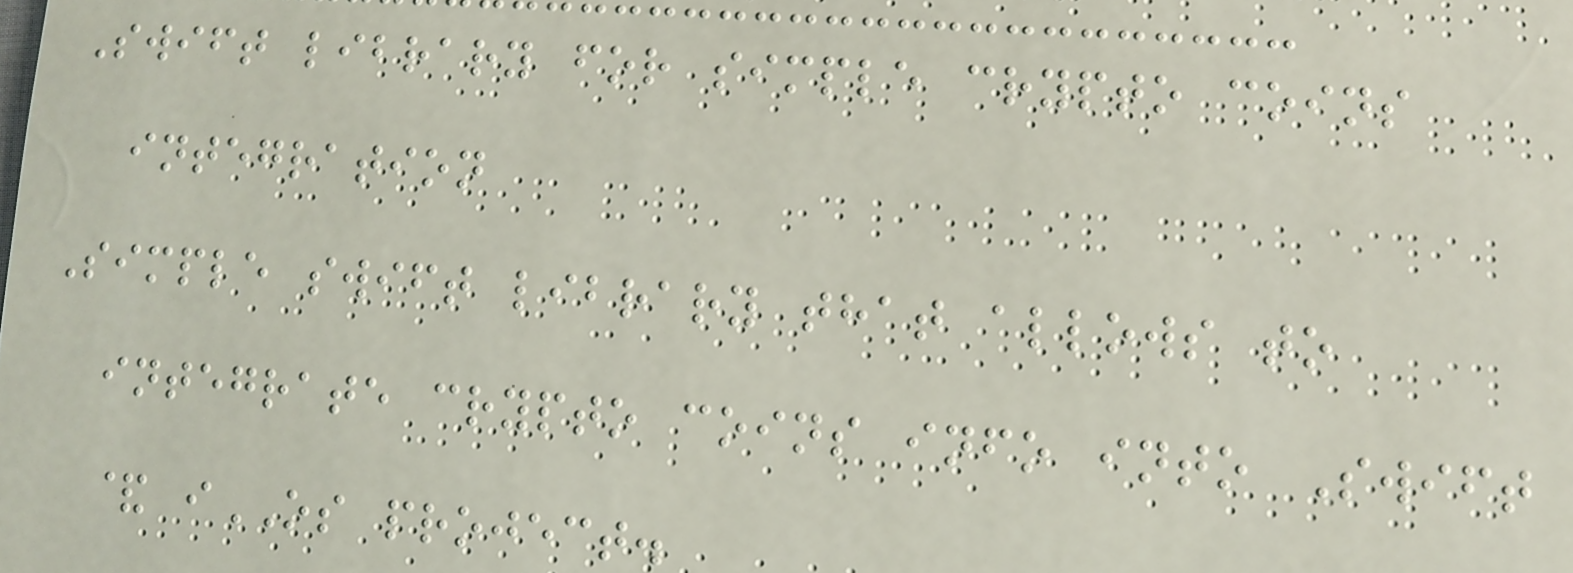Swift library for simple crypto coins
integration
Simple swift library that allows to
integrate crypto coins info into Swift
& iOS project.
